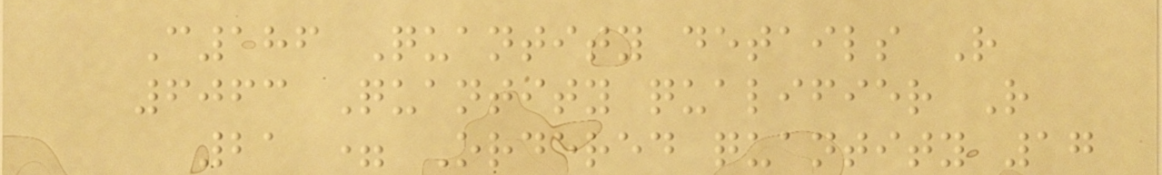C186 Quantity details R
6063 Quantity qualifier R
21 = Ordered quantity 17
